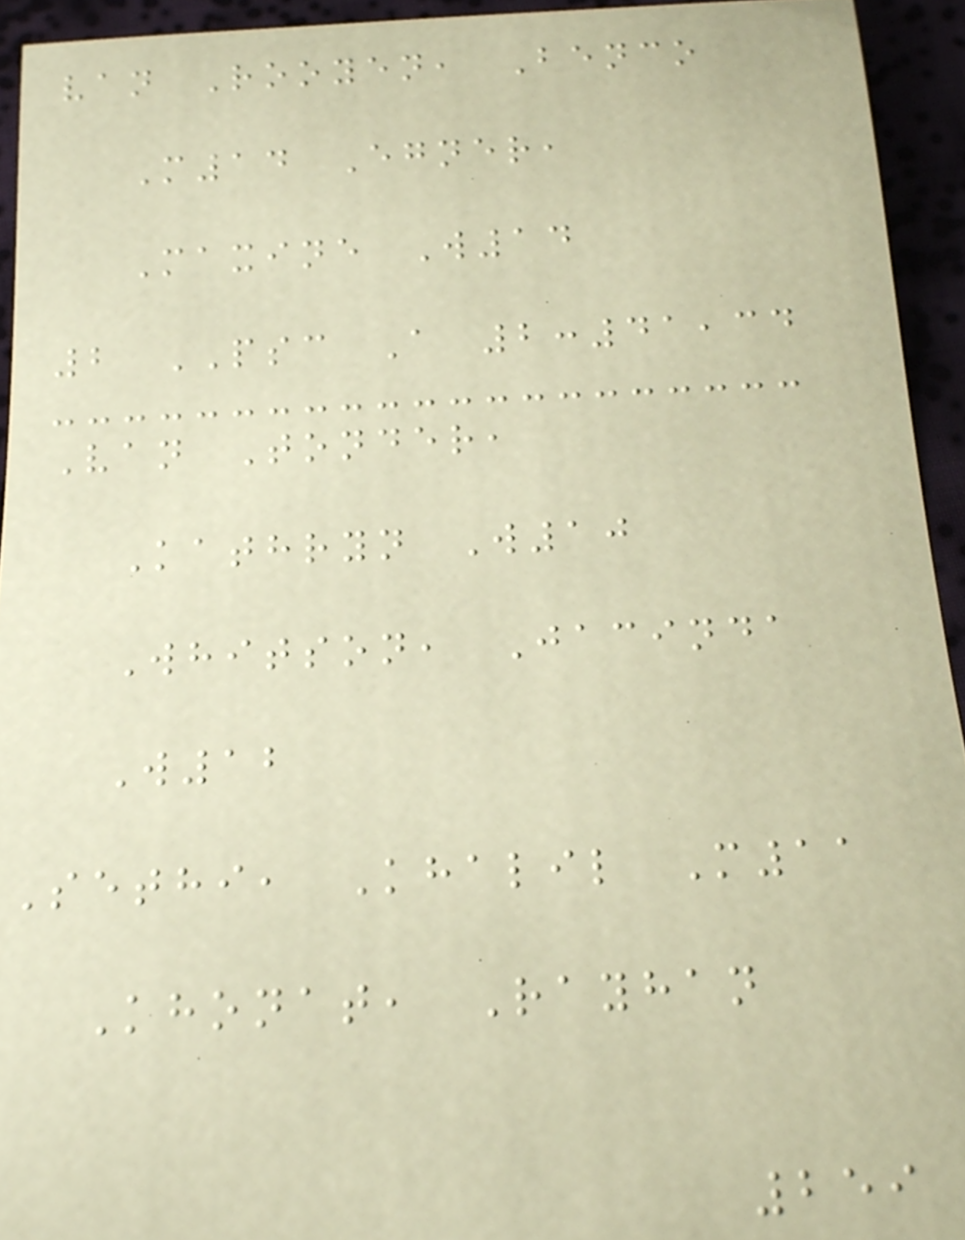van Rooyen, Benco
M14 Egner,
Maxine W14
2 PSC A 2:41,34
Van Tonder,
Kathryn W10
Whitson, Jacinda
W12
Sethi, Khalil M11
Khonat, Rayhan
259
